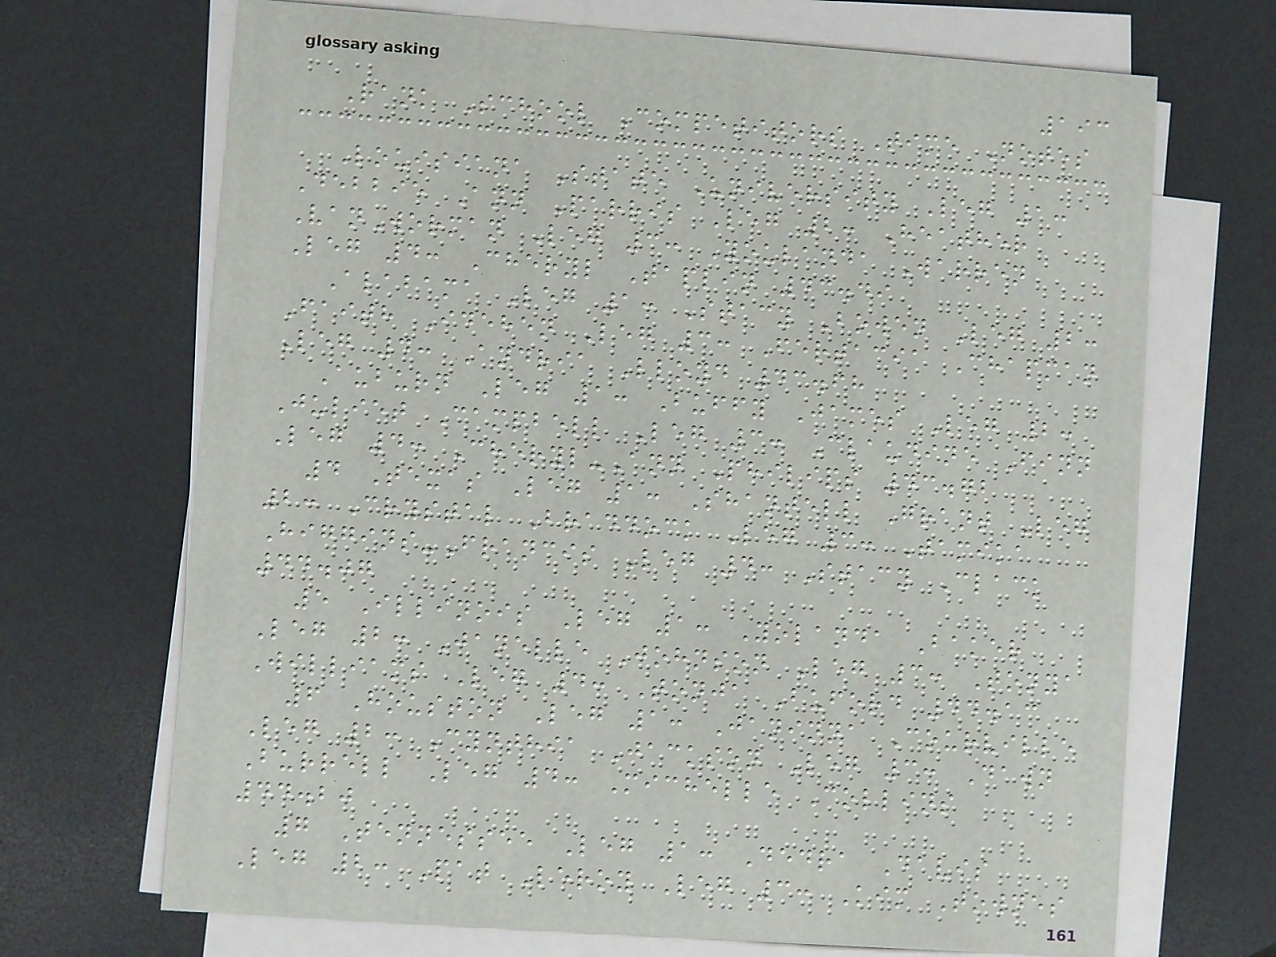193
Rank School Competitors Time Notes
Louisiana State University Leg 1:
Debbie Ann Parris Leg 2: Heather
VanWorman Leg 3: Youlanda Warren
Leg 4: Cheryl Taplin 43.49
Alabama Leg 1: Stacy Bowen Leg 2:
Faith Idehen Leg 3: Fertacia Chapman
Leg 4: Andria Lloyd 43.68
Auburn Leg 1: Buffy James Leg 2:
Juliet Campbell Leg 3: Claudine Finn
Leg 4: Cheryl-Ann Philips 43.72
4 Texas Leg 1: Shantell Grant Leg
2: Crystal Braddock Leg 3: Tamika
Higgins-Francis Leg 4: Stacy Clack
44.07
5 Illinois Leg 1: Yolanda Baker
Leg 2: Janelle Johnson Leg 3: Tonya
Williams Leg 4: Tonja Buford 44.13
6 Houston Leg 1: Janinna Courville
Leg 2: Cynthia Jackson Leg 3: Dawn
Burrell Leg 4: Michelle Collins
44.20
7 Tennessee Leg 1: Dedra Davis
Leg 2: Pat Leroy Leg 3: Kim Townes
